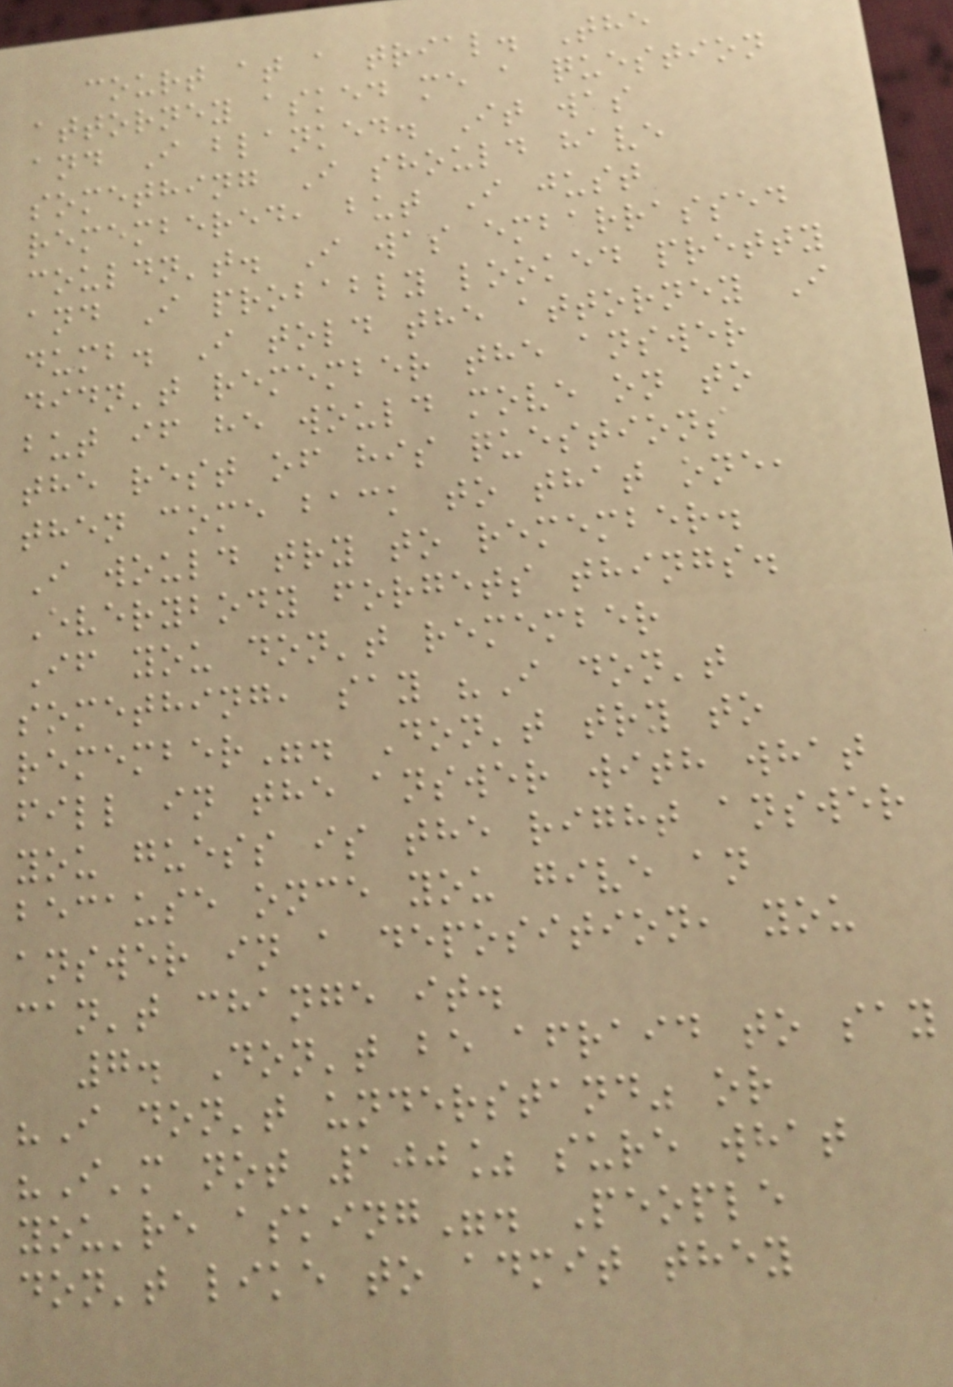court at a trial. The
attorney asked me a question
and I blanked. It was
something I should have
remembered, but I just
couldn't. I was embarrassed
and I probably looked pretty
dumb. I told the attorney I
didn't remember the answer
but if he would move on to
the rest of his questions
then come back to that one,
I would try to remember.
Everybody forgets things.
If you don't remember
something, say "I don't
remember". Don't try to
fill in the answer with what
you guess is the right answer
because once you give an
answer in a deposition, you
can't change it.
7. Don't be afraid to say
"I don't understand" or
"I'm not 100% sure what
you're asking". People
don't like to admit they
